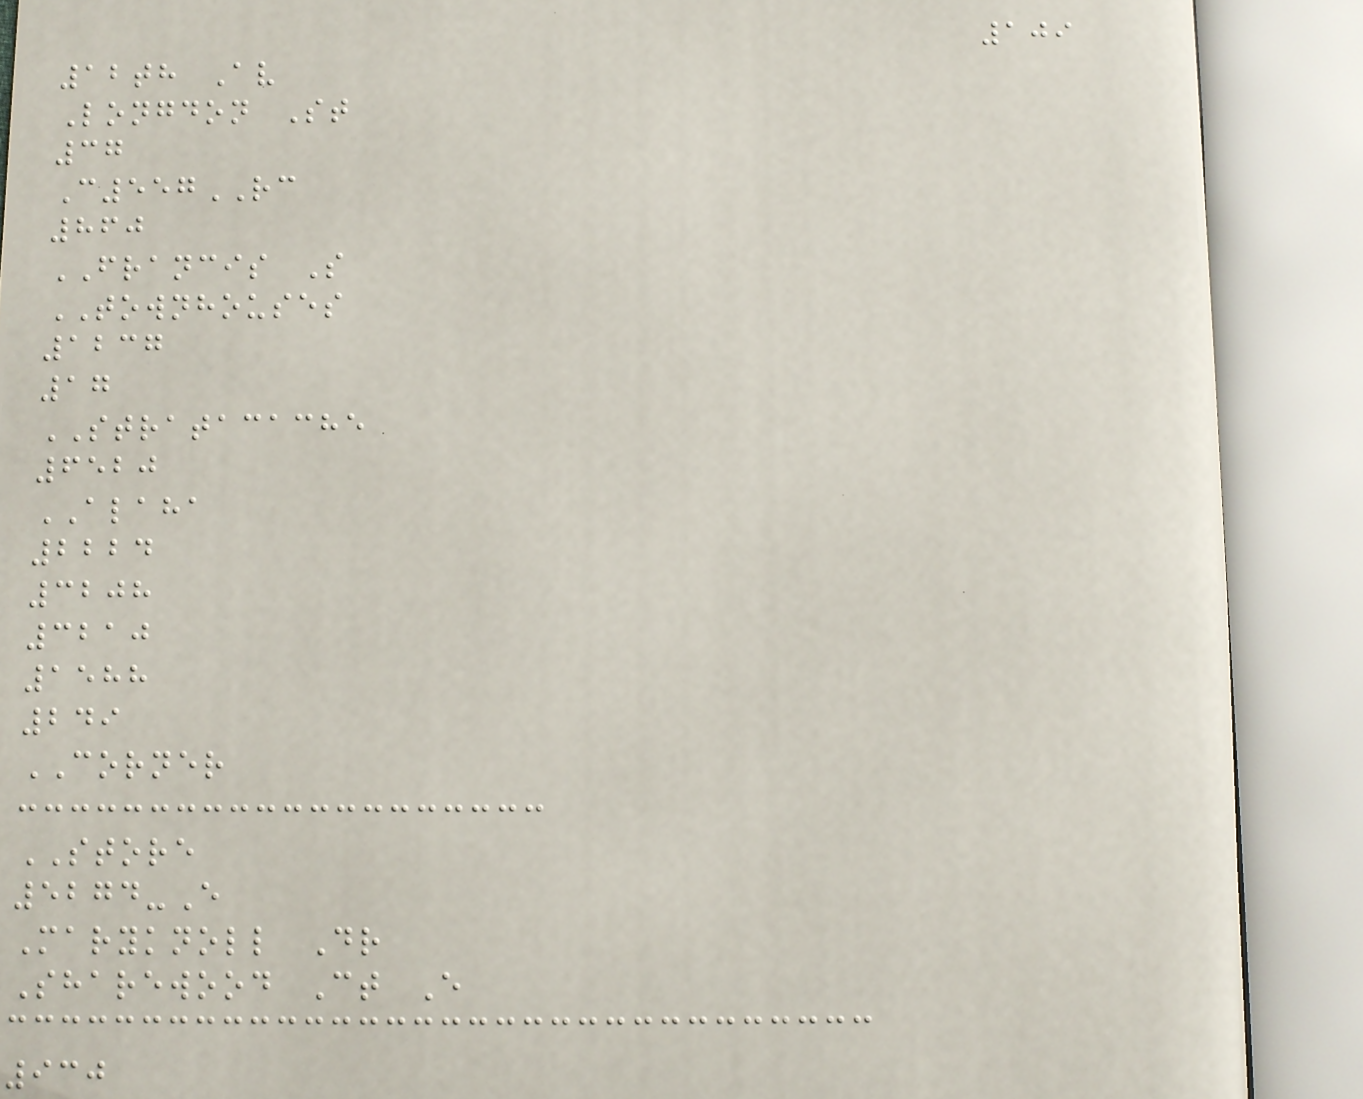109
12th Av
Longdon St
37
C557RC
860
FRANCIS S
TOWNHOUSES
1237
17
STRATACACHE
6520
ALAHA
2224
3208
3210
1588
249
CORNER
STORE
5274-E
Maryknoll Dr
Sharewood Ct E
930
